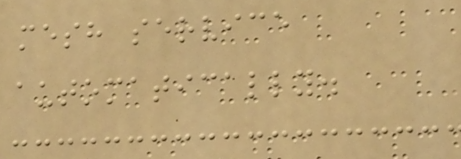mesh service
automatically.
